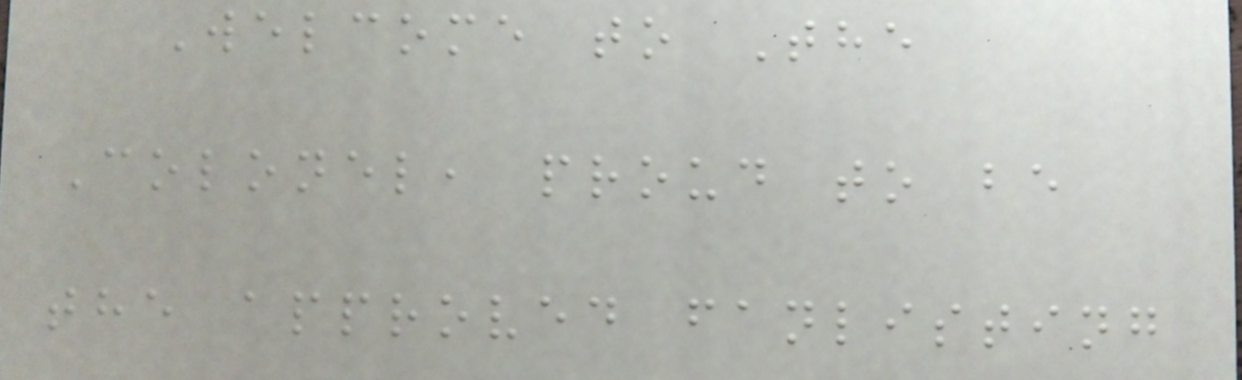Welcome to The
Colonel, proud to be
the approved fanlisting
